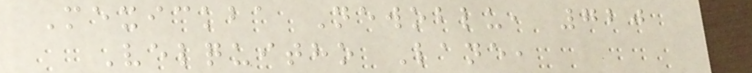Mexickba Newoblu, 720
Velquitho Lane,
